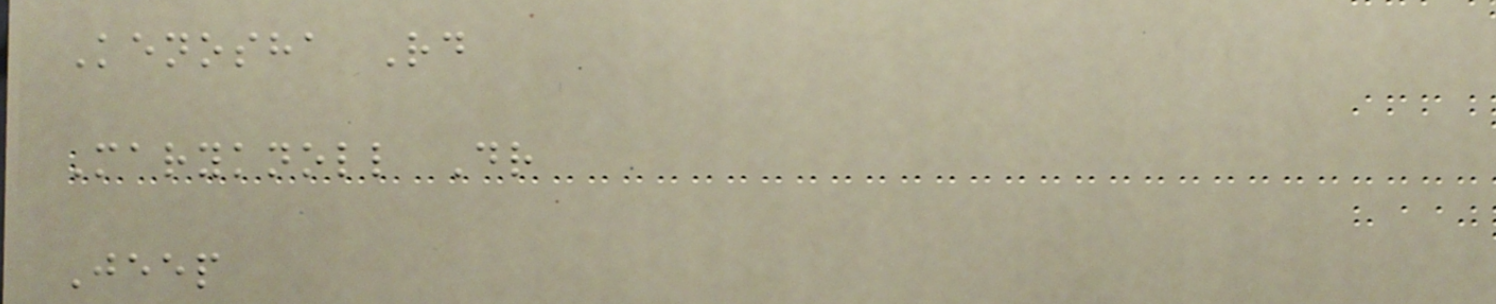Kenosha Rd
Maryknoll Dr
Jeep
